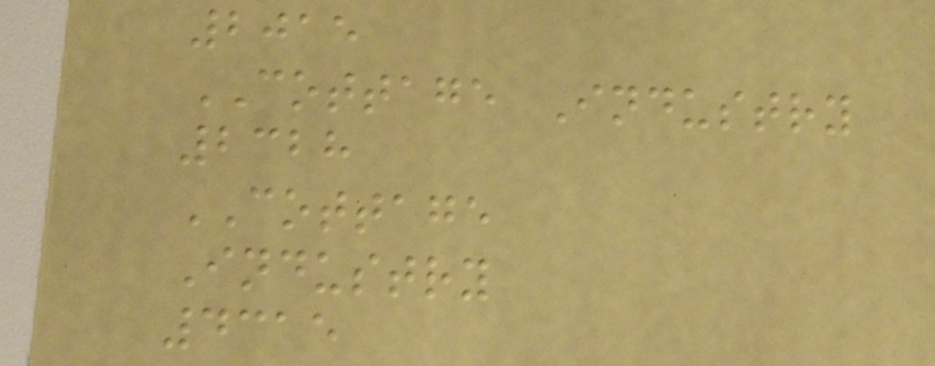2015
COTTAGE Industry
2328
COTTAGE
Industry
4315
